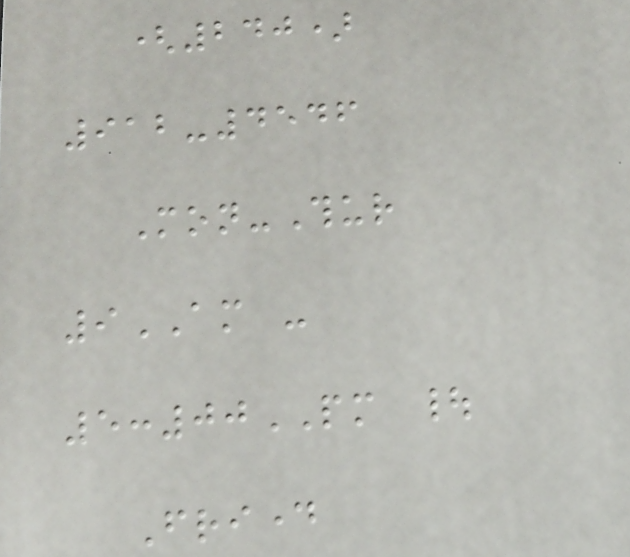(240)
912-4546
Mon-Thur
9AM -
5:00PM |
Friday
